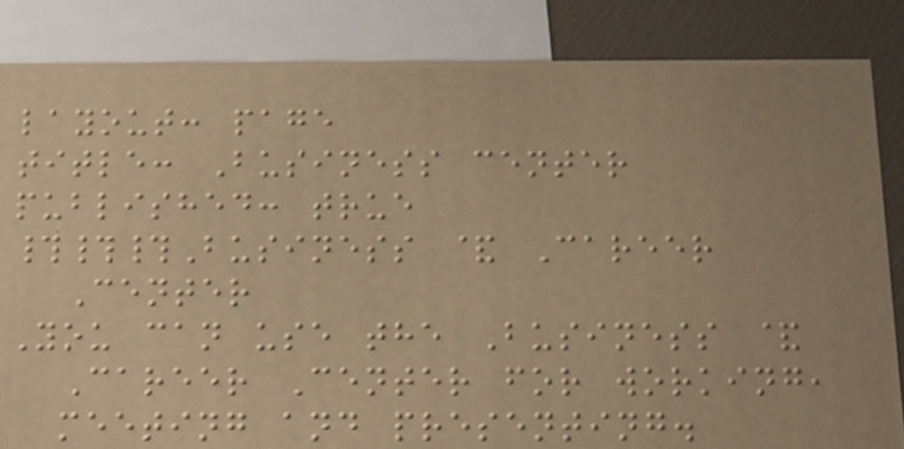layout: page
title: Business center
published: true
###Business & Career
Center
You can use the Business &
Career Center for working,
meeting and presenting.
